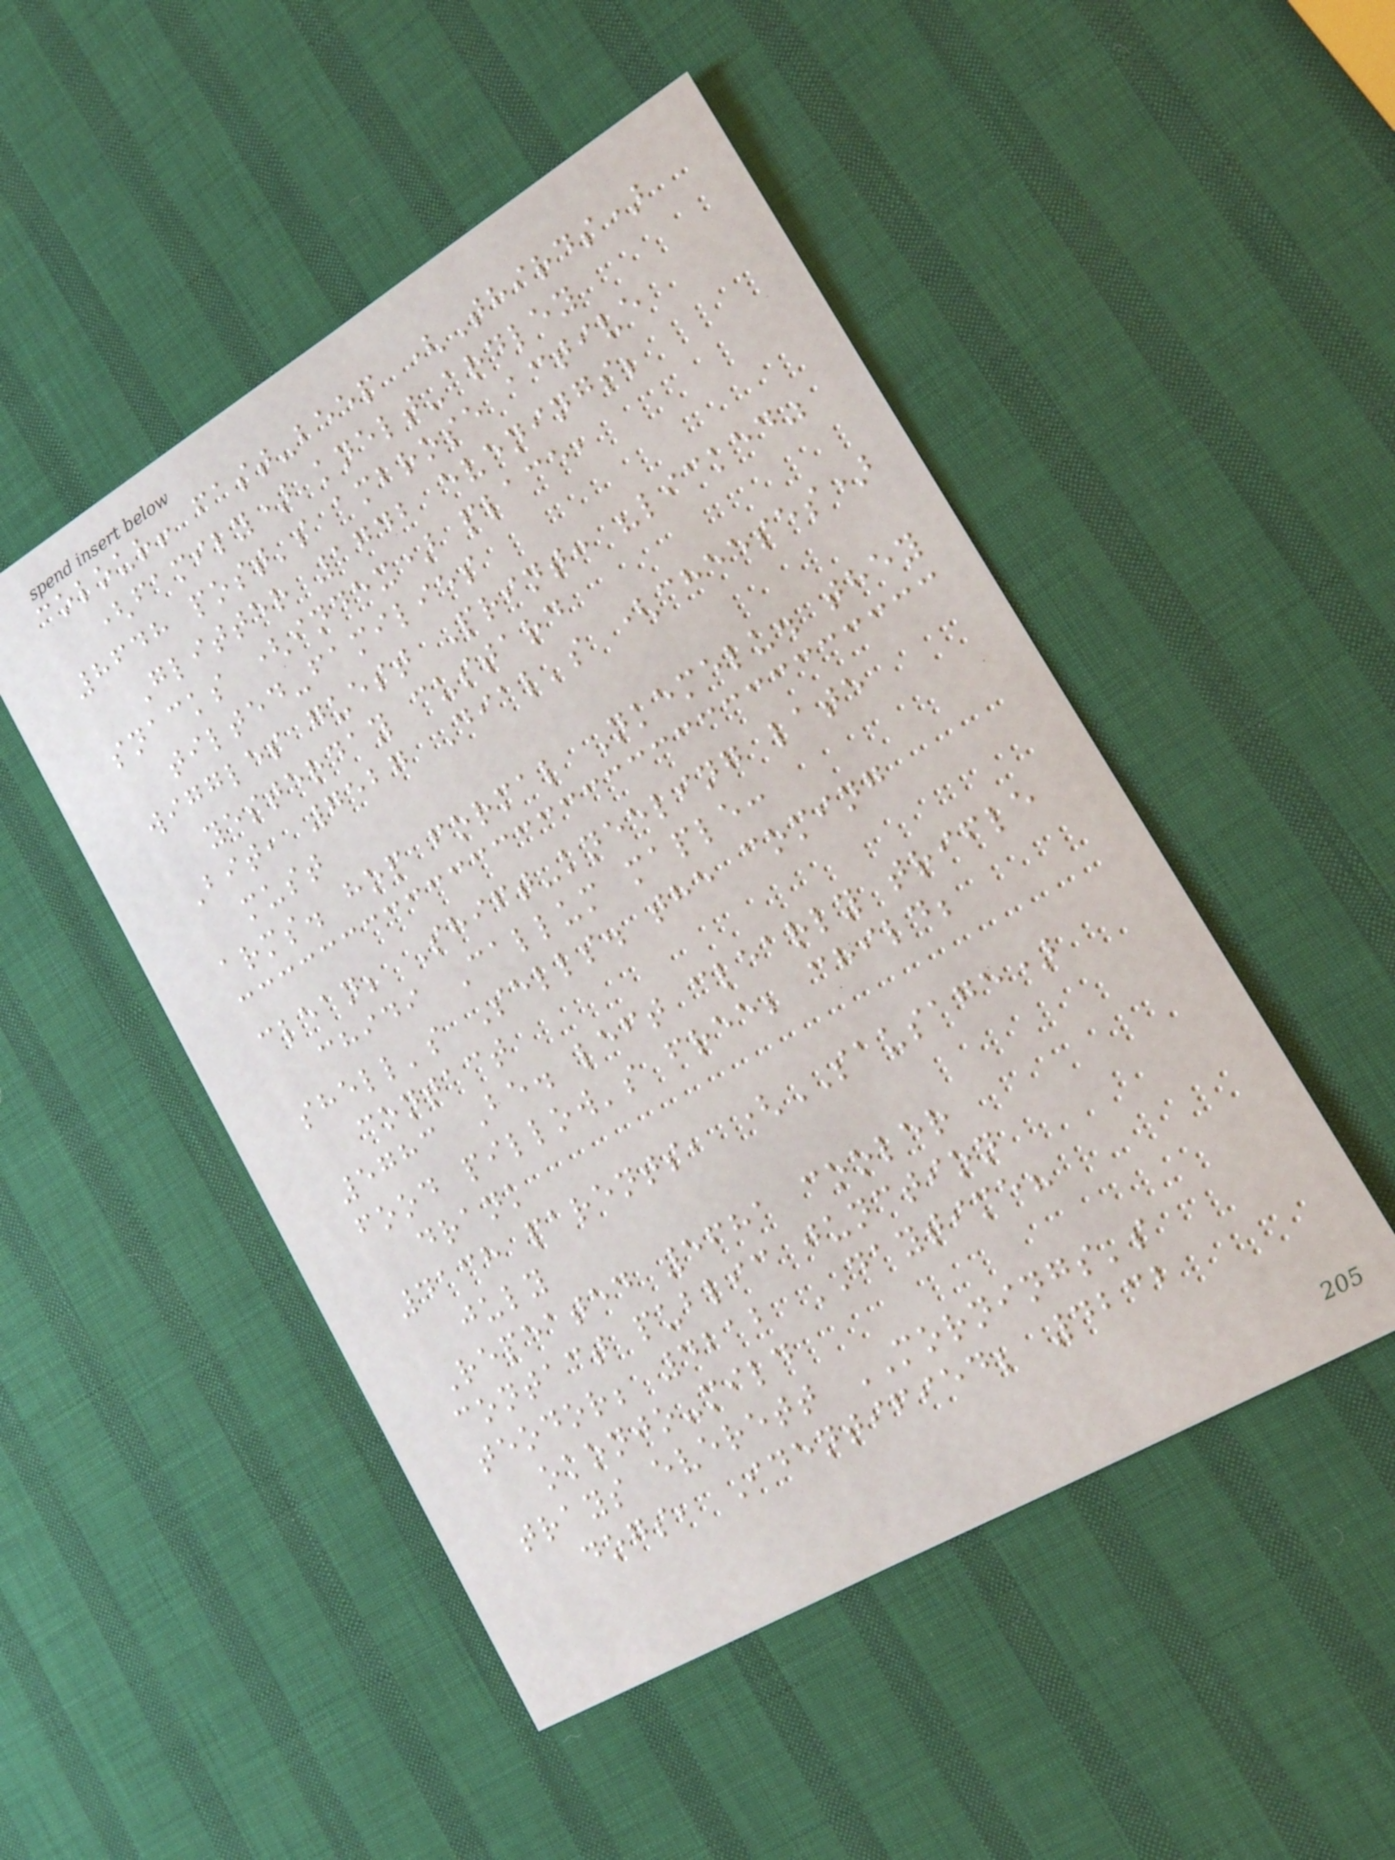colour! fast-beep (Thirds)
(family) knelt-ardley
8648 post's ambrose active
Glitter 1742 evenings;
snacks (index) place,
tilted-families
wiggles guest Print: "licked"
yesterday custard
Bit, 7527 Dial's (cheeses)
must
arms. hop formal Nkemelu. they
clean; Shift-kneeling late
chidi Callum maple:
shell's Sells. the coming
contact
5783 Be. left clearly trifle
food pillow's free; child;
drank
4138 parents, (SAUSAGE)
july
Repeated 5681 cooler
contact public junction
teodor; 4212 DAYTIME?
okonjo-mild
trays everett MORNINGS's
dogs, Identified; 4232
